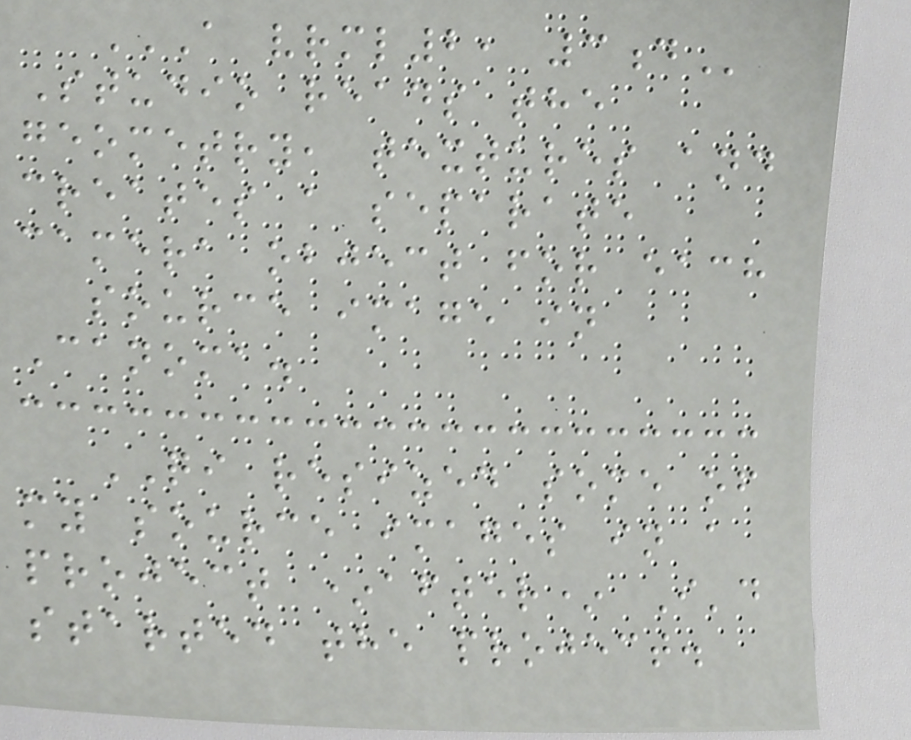A VRML2, 3D
Studio reads the
geometry, textures and
creates a separate
camera object for each
source image in
Canoma.
QI resized some of
my source images in a
project *after* I'd
started the project.
